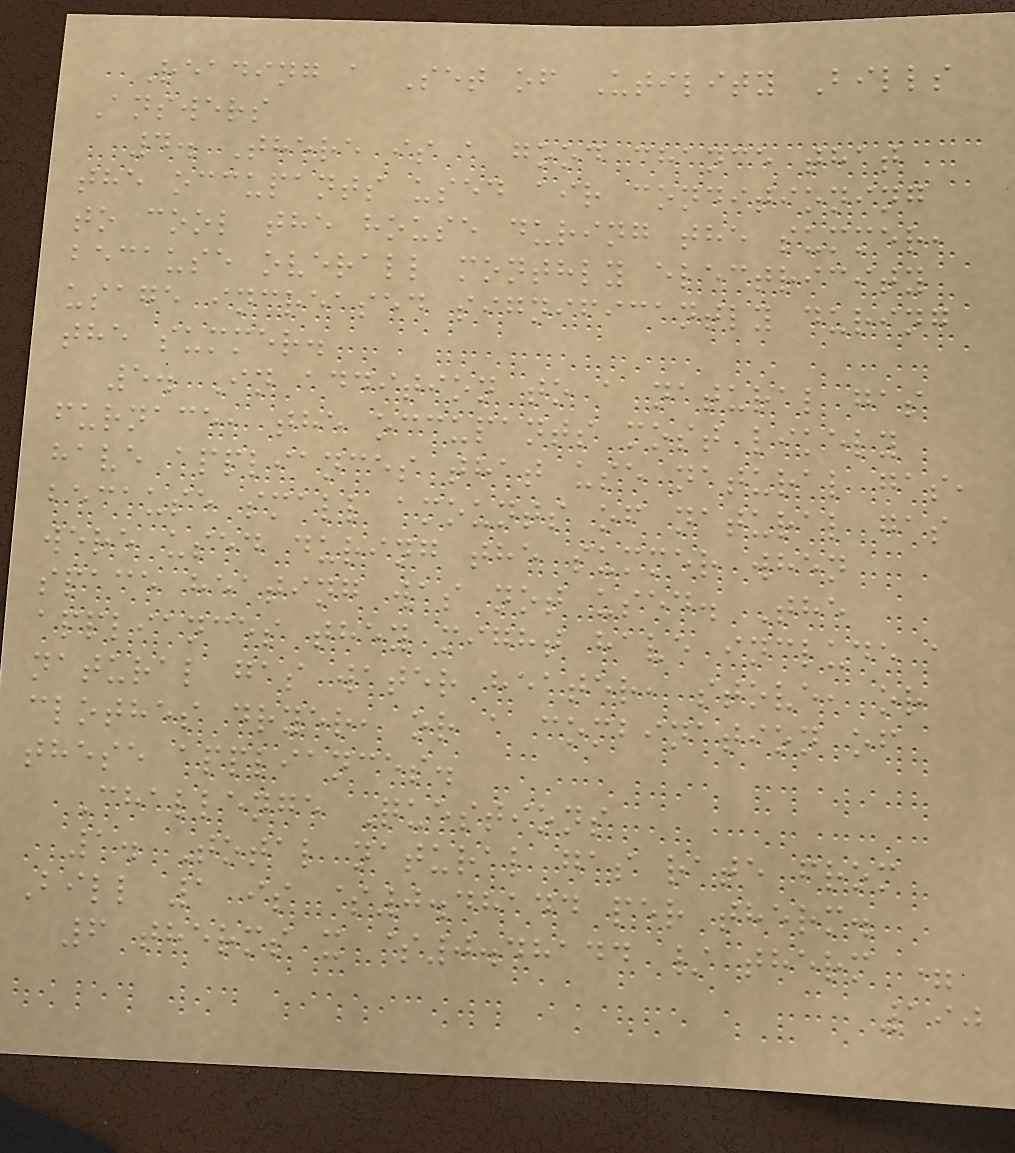Reading a Set of Utility Bills
Answers
4. There is a good chance that
the occupants used air conditioning
to cool the house during the summer,
because overall monthly electricity
usage increased significantly during
the summer.
5. In addition to a natural gas
furnace, the occupants most likely
have appliances that use natural gas,
because small amounts of natural gas
were used during the summer when
space heating was not used. The
appliances they might have include a
natural gas water heater, stove, or
clothes dryer, or a combination of
these appliances.
Challenge Questions
1. Total natural gas rate from
Bill 1 is $0.48144 per therm.
6 therms x $0.48144 / therm =
190
